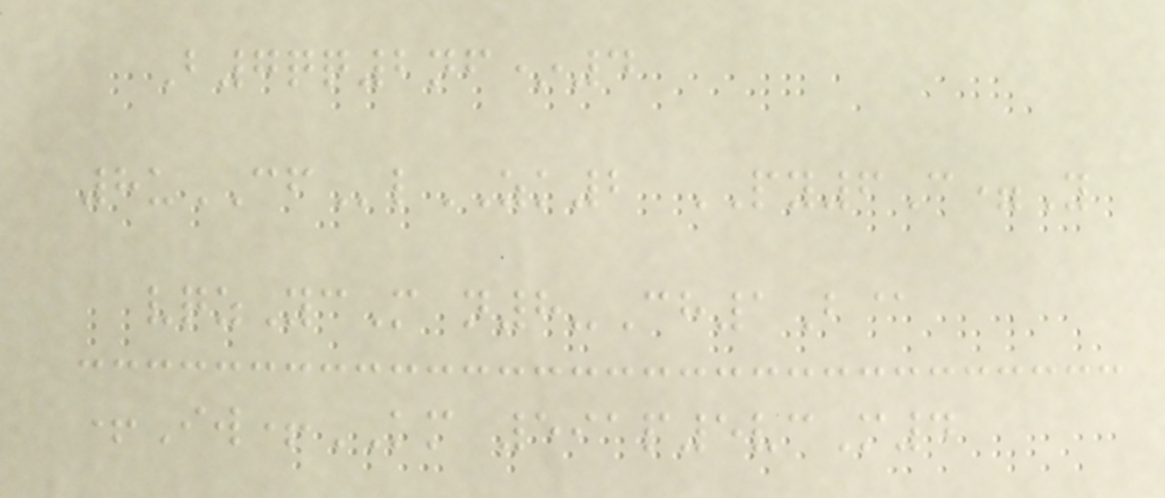B7qq2nf*4
8uCFlZK2 PY6C=Y
vqzYcM n8-Ch1B@
+Iw+KM 591p5vcM4
